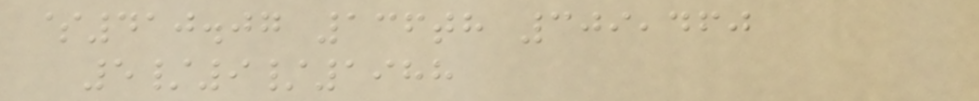$410.07 136th 309,460
5/9/1988
